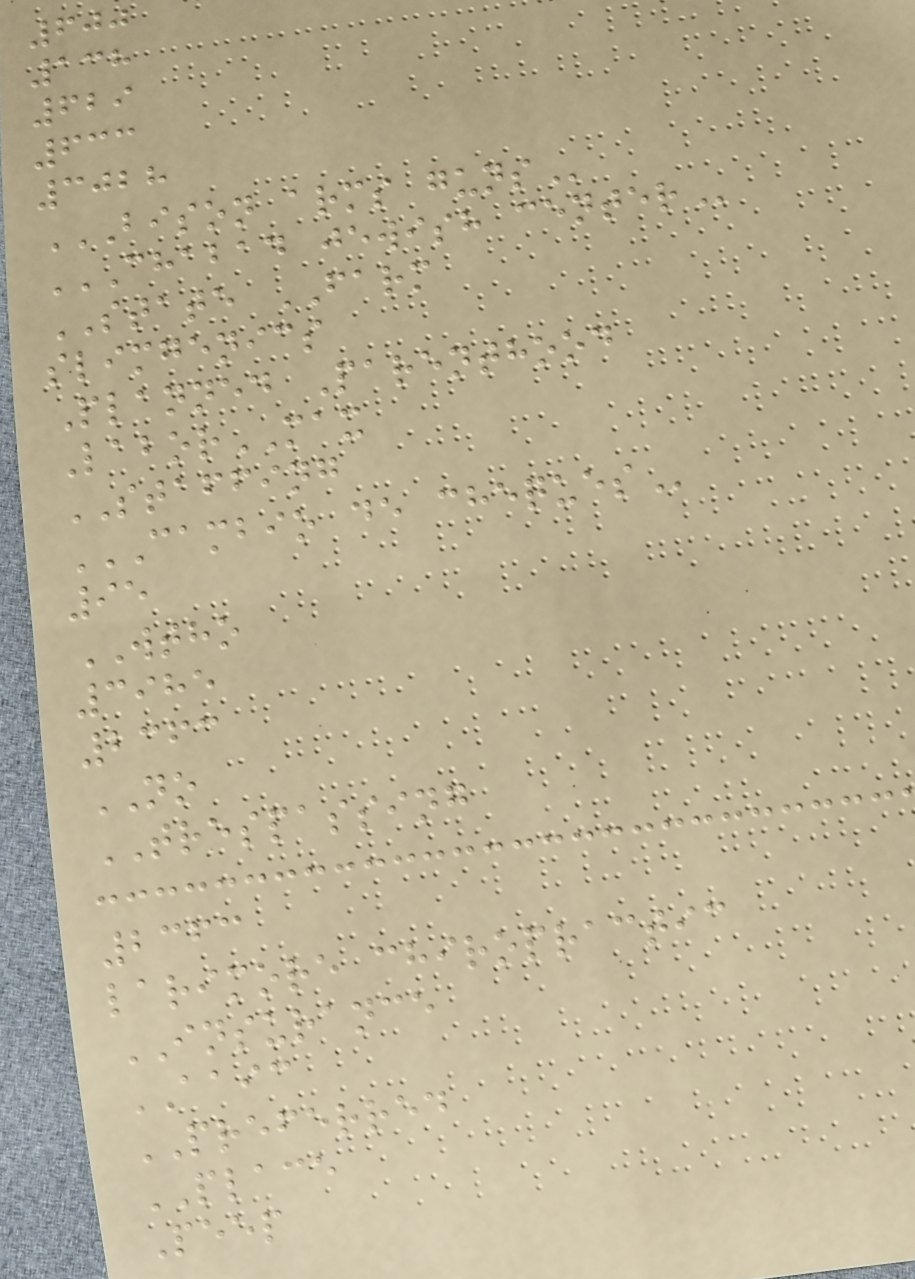600
138
629
633
3028
BISON ARMS GUNS
CHABAD JEWISH CENTER
STATE FARM
slimgenics
Planned Parenthood
LaborMAX
STAFFING
CAMBIO DE CHEQUES
95
WTHO
3985
2363
NO
TRESPASSING
2363
larimore chiropractic
INSURANCE
AAIC
PREFERRED
PLACE
Peep
